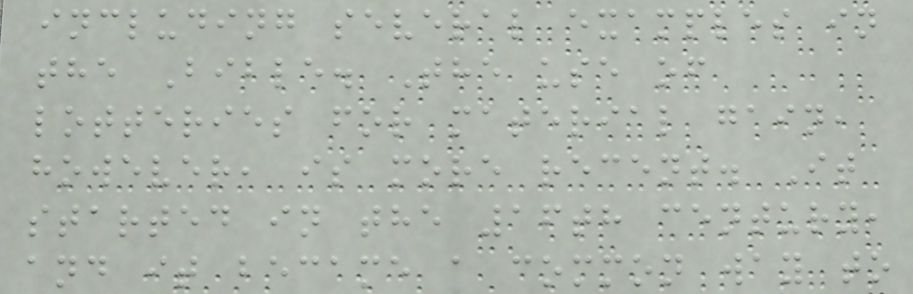including several examples in
the Bible. The use of
lotteries for material gain,
however, is more recent. It
started in the 16th century,
and it became a common way to
